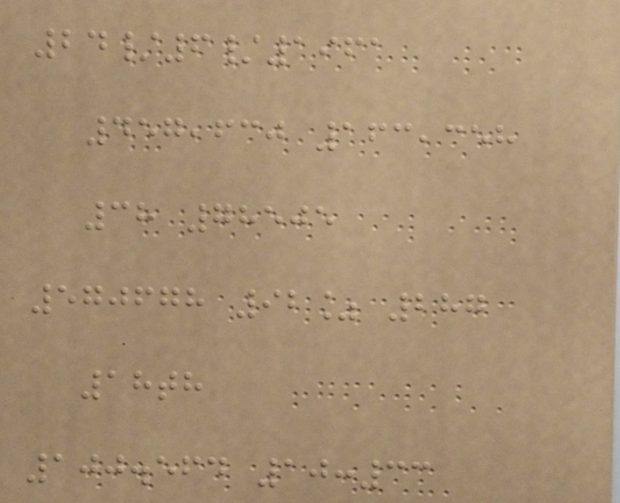24/6/1961
457,630 163,358
38 78505
570678 92% 287
18th
100.564 10:33
